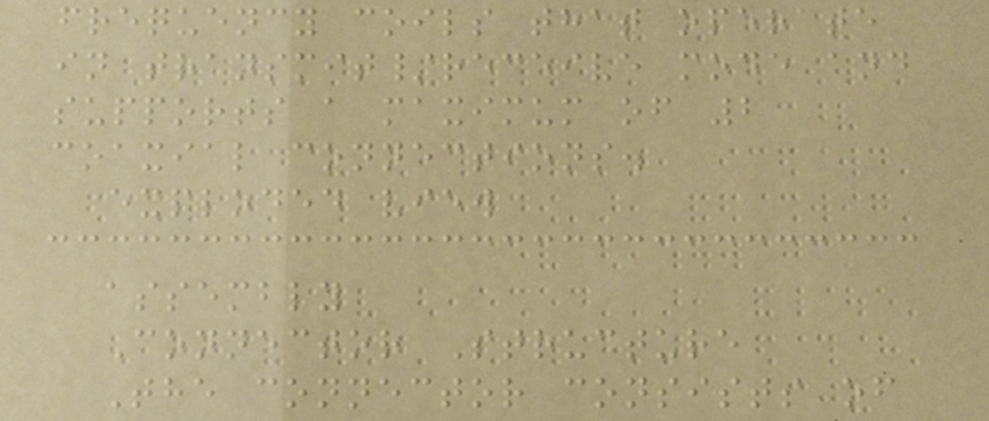frequency coils that operate
in transmit/receive mode and
supports a maximum of 2
coaxial connections.
exploded view
assembly
Connector Structure
The connector consists of
